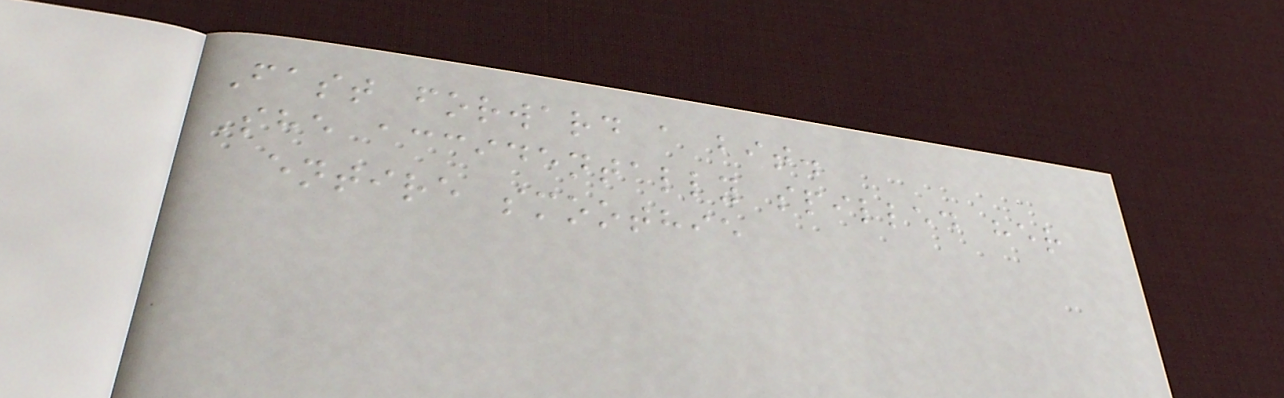Fast forward a bit.
She accidentally spilled her
entire smoothie
